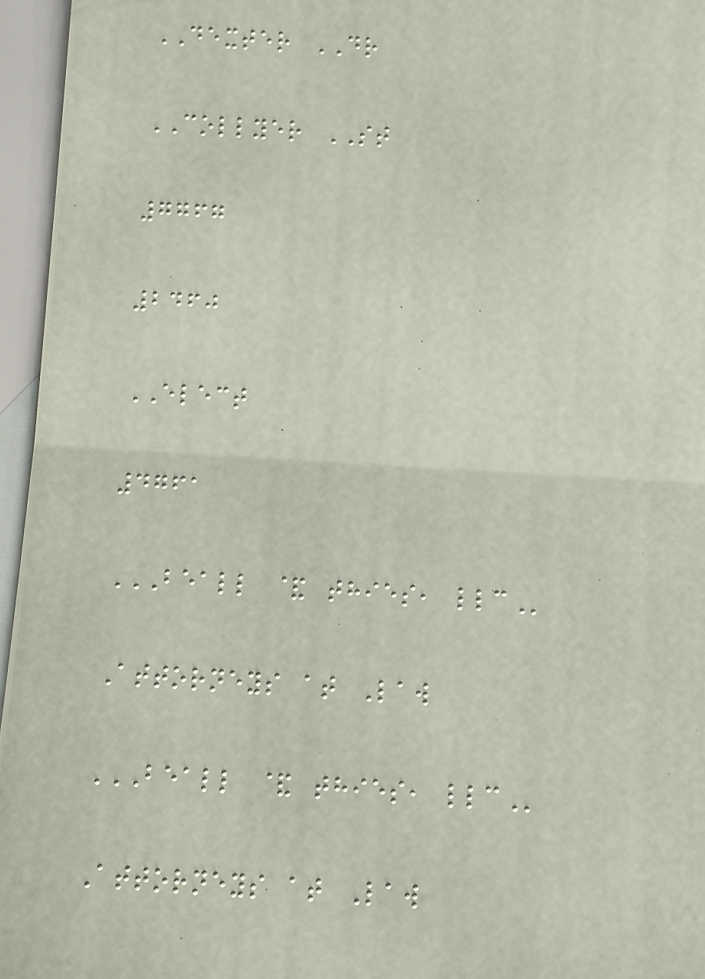DEXTER DR
COLLYER ST
7767
2460
ELECT
4761
BEALL & THIES, LLC
Attorneys at Law
BEALL & THIES, LLC
Attorneys at Law
